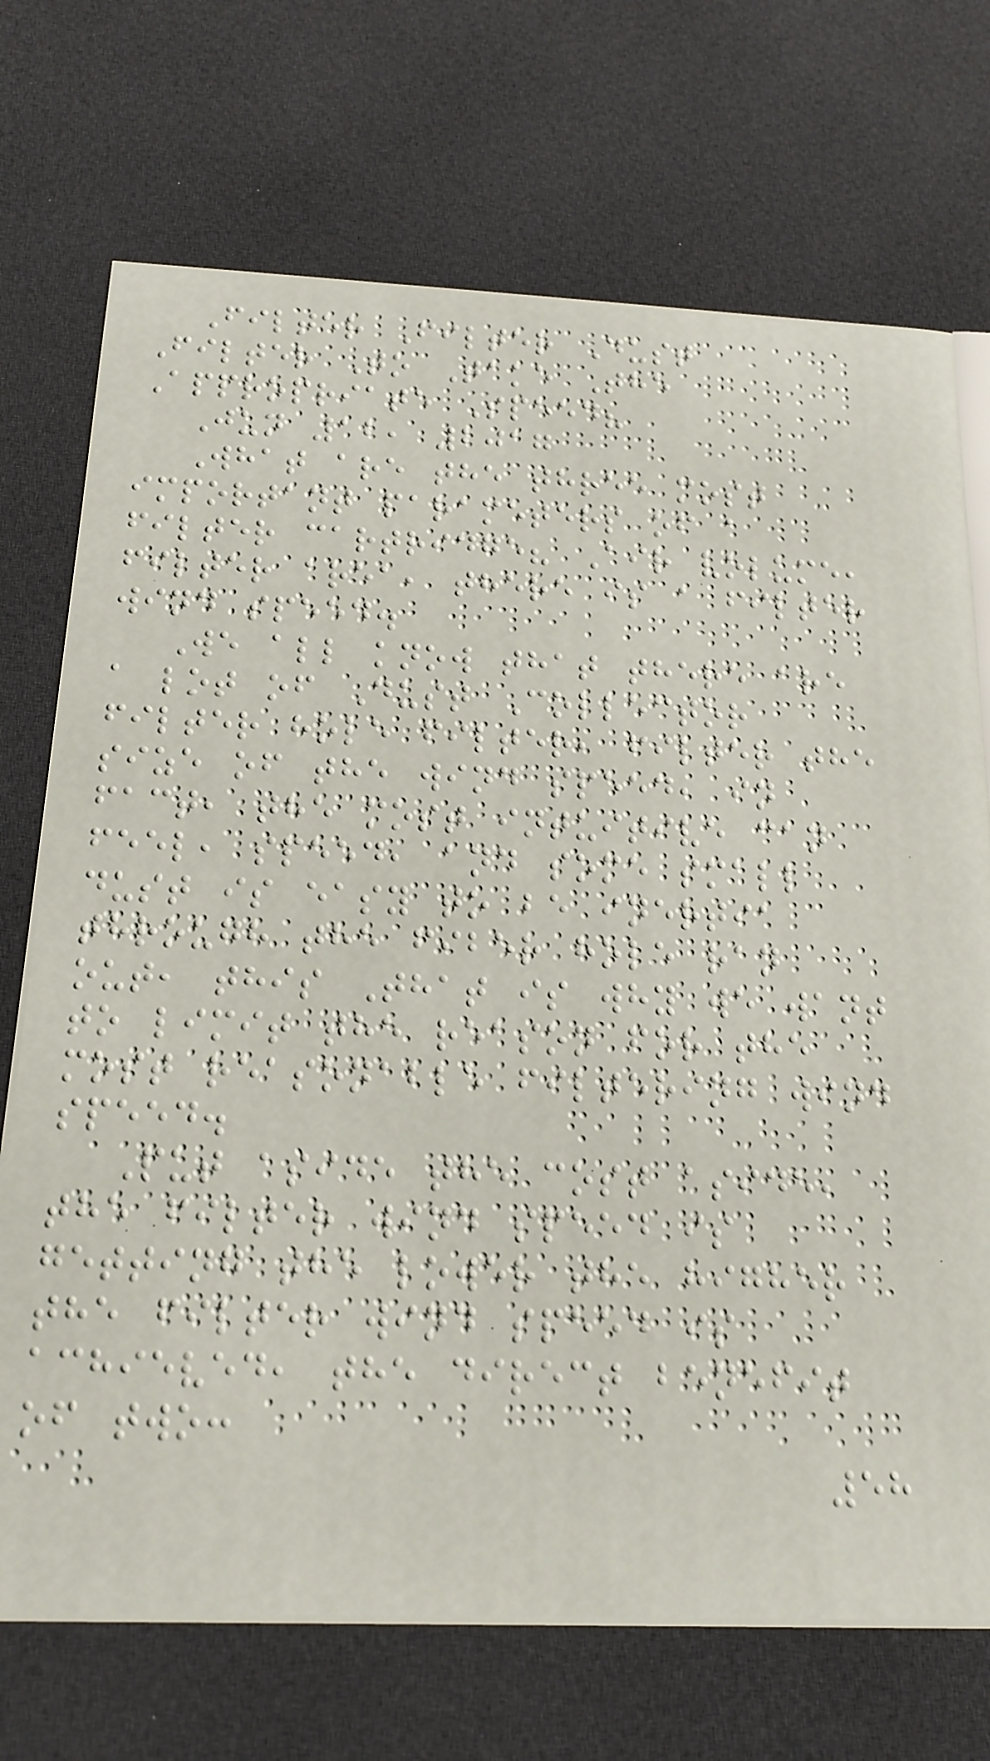Filter Filter Dust
Filter To Take The
Appropriate Speed?
Jun 12, 2017
What are the three most
important parameters of a
filter cartridge? Air volume,
filter area, there is a filter
wind speed.
We all know that there are
a lot of Dust Collector
filter hole filter, filter the
size of the wind speed, in
fact, the most intuitive can
feel, speed, and some small
dust is easy to be inertia
through the fiber hole ran
out, this That is why we want
to limit the reason for the
most reasonable filtering wind
speed.
Put aside the cost aside,
the filter wind speed is
getting the lower the higher
the filter wind speed is
achieved, the direct benefit
of two:
58
